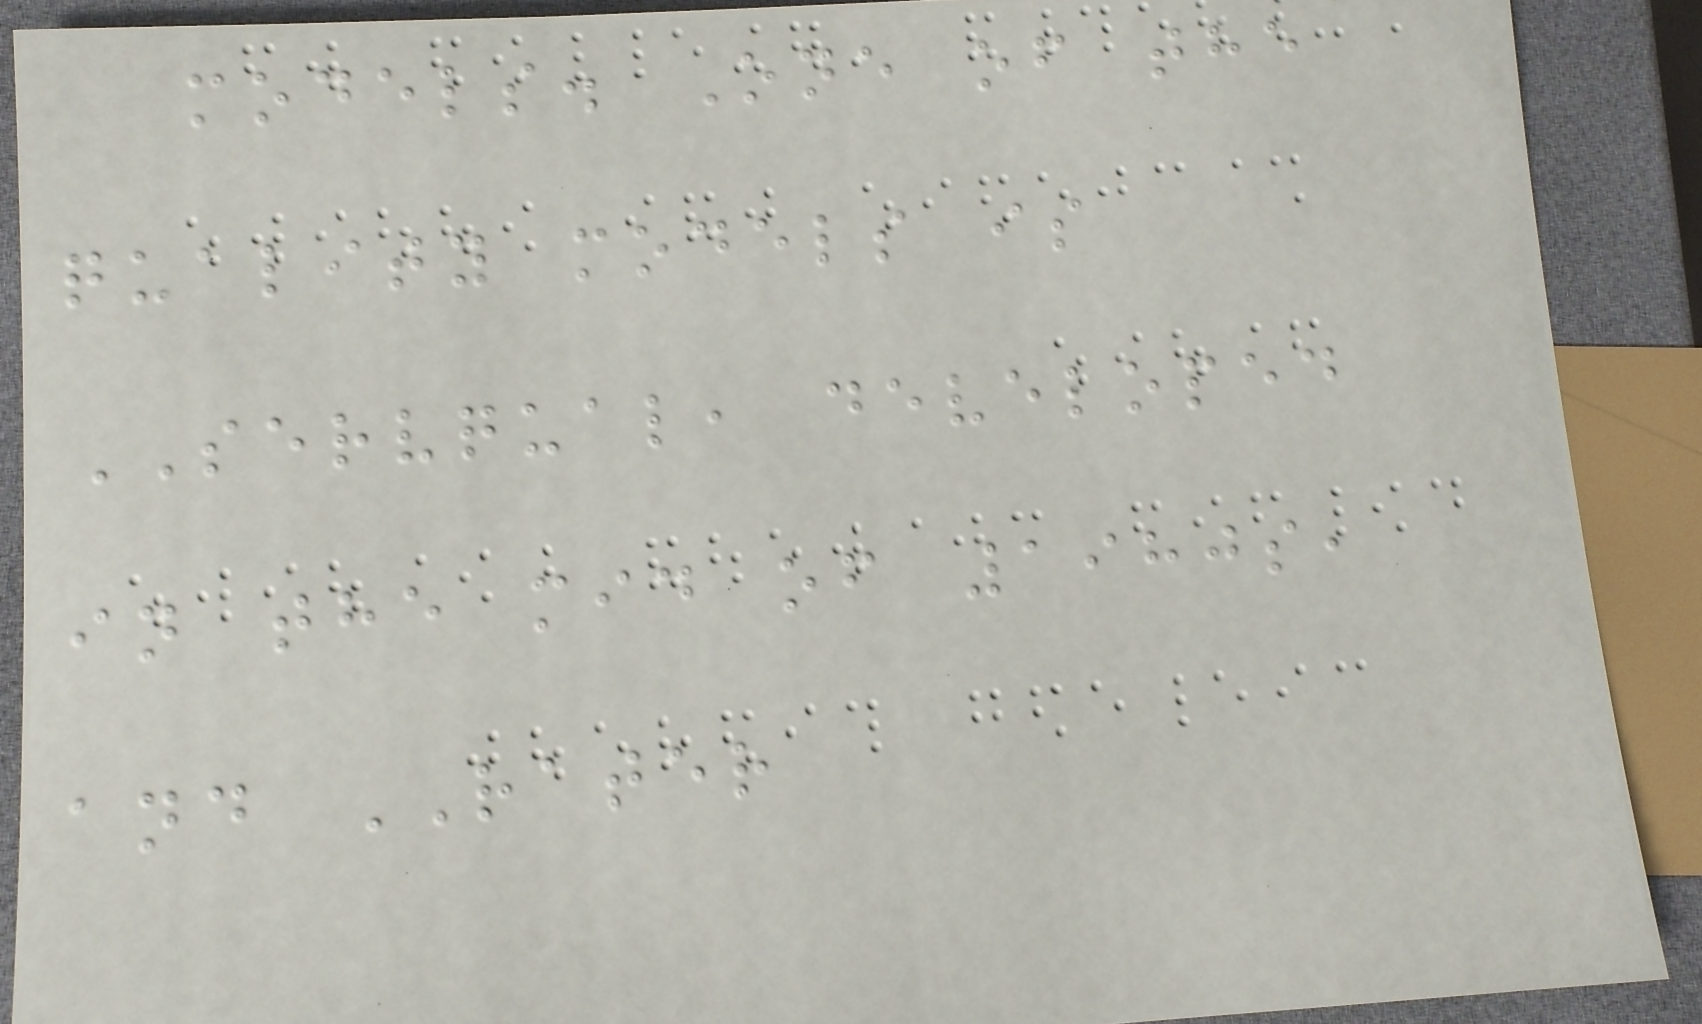models. One of the
quality models is
SERVQUAL, developed
in the mid of 1980s,
and RATER
